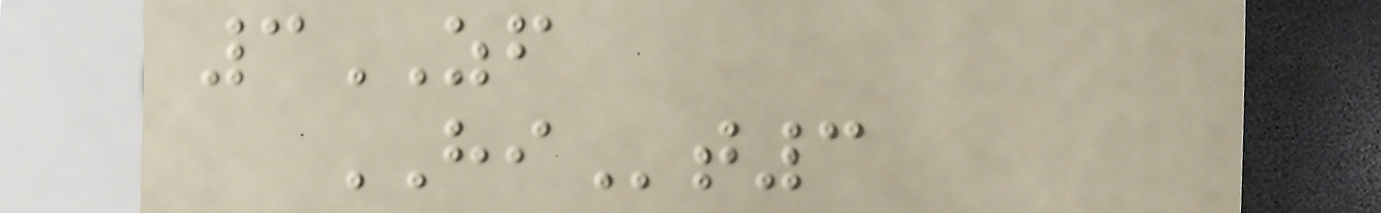3ZF
HIt3
